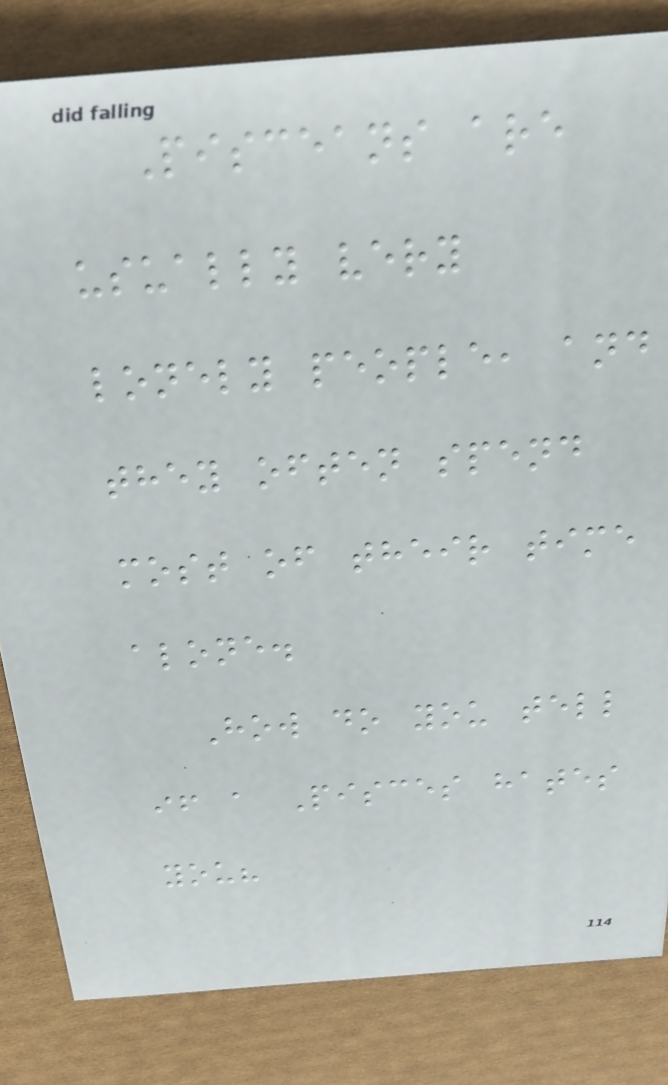Pisceans are
usually very
lonely people, and
they often spend
most of their time
alone.
How do you tell
if a Pisces hates
you?
